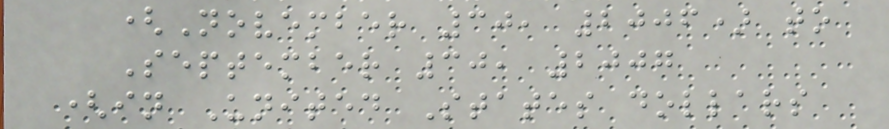(November 30, 2006) to
September 30, 2007
(in United States dollars
